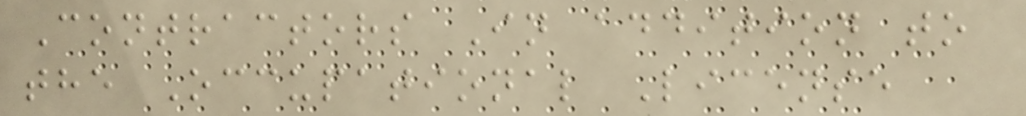Contractors In addition to
the Occupational License
